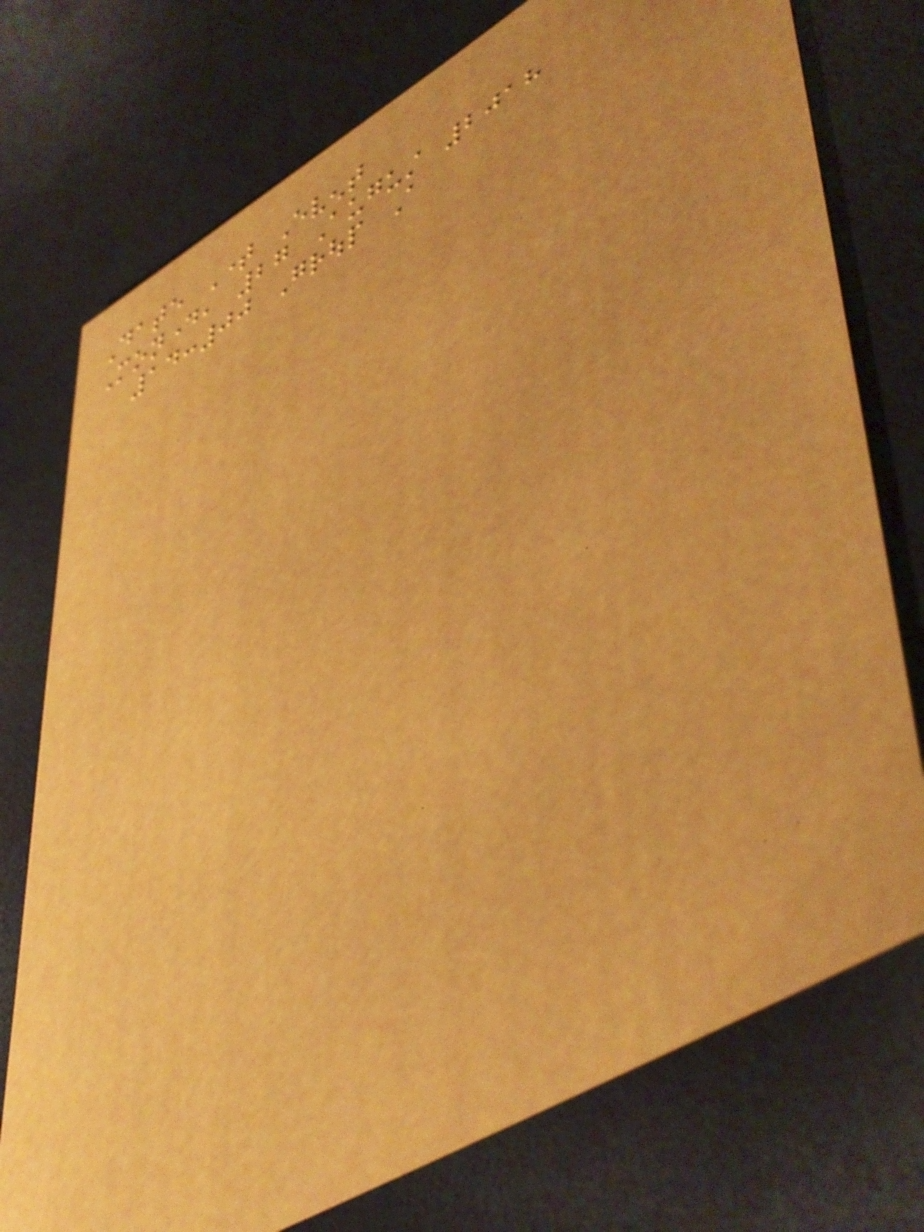Date Time Event
Monday, 27 August 2018
14:00 Group A
